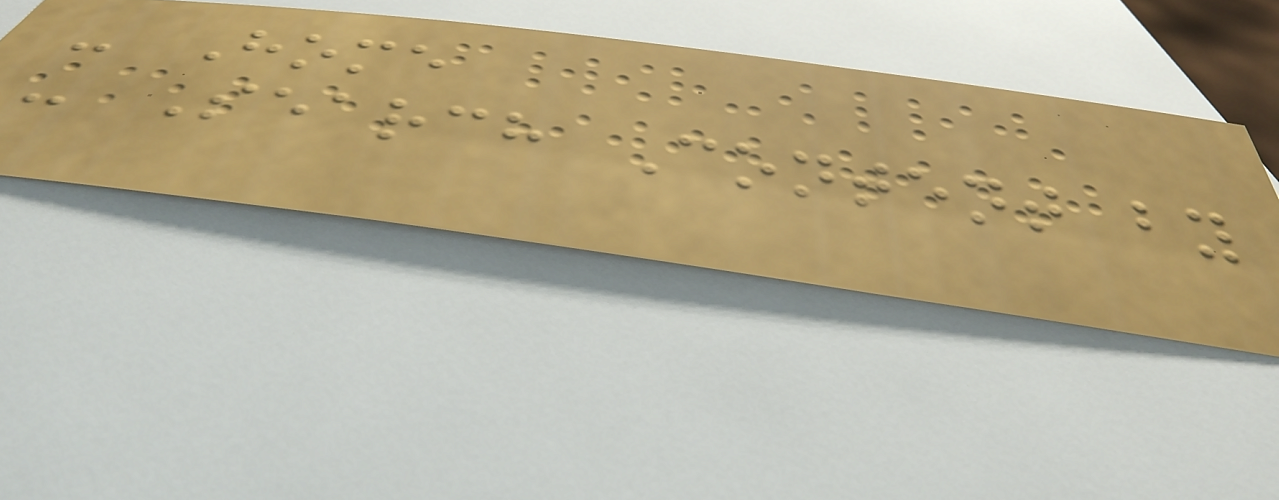- Home
- Search Content by
